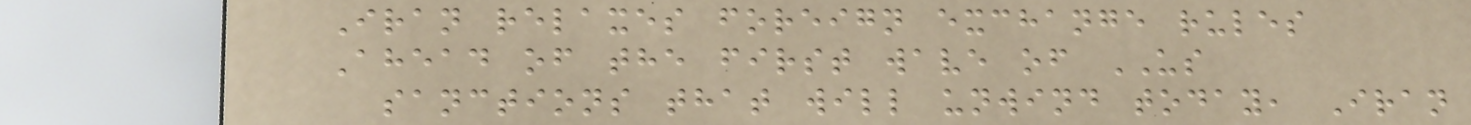Iran relaxes foreign exchange rules
Ahead of the first wave of US
sanctions that will unwind today, Iran
